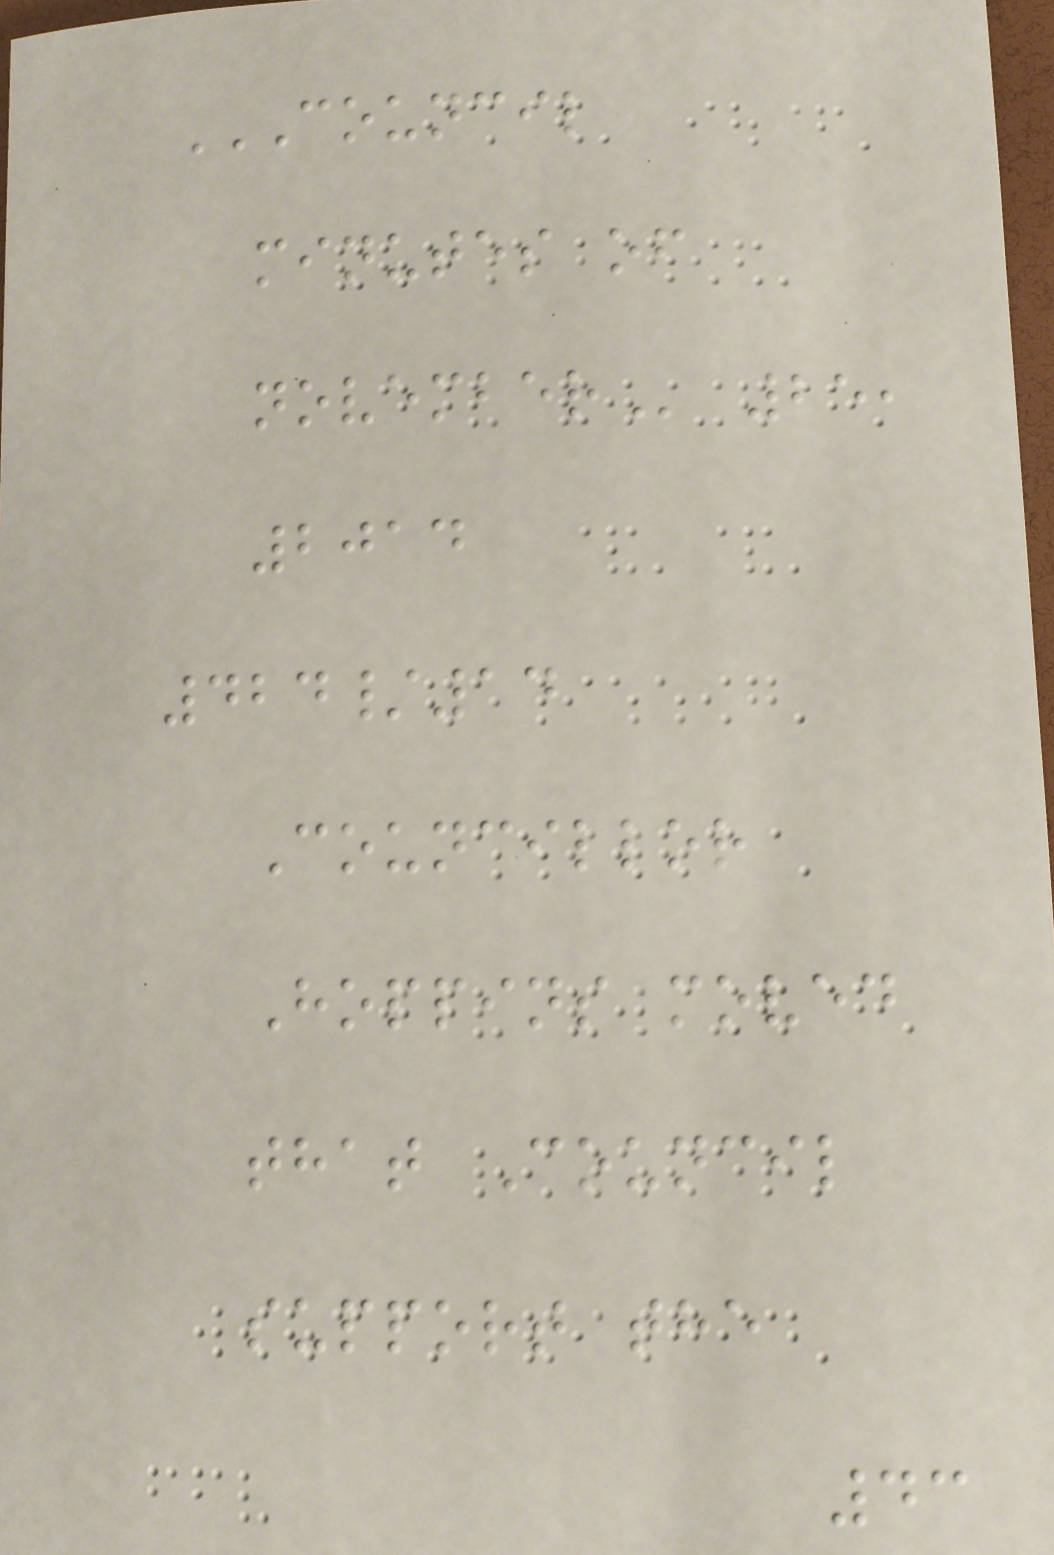COUNCIL
MINUTES OF
NOVEMBER 25,
2014
424/14
Councillor
Hoppins moved
that Council
support the
43
